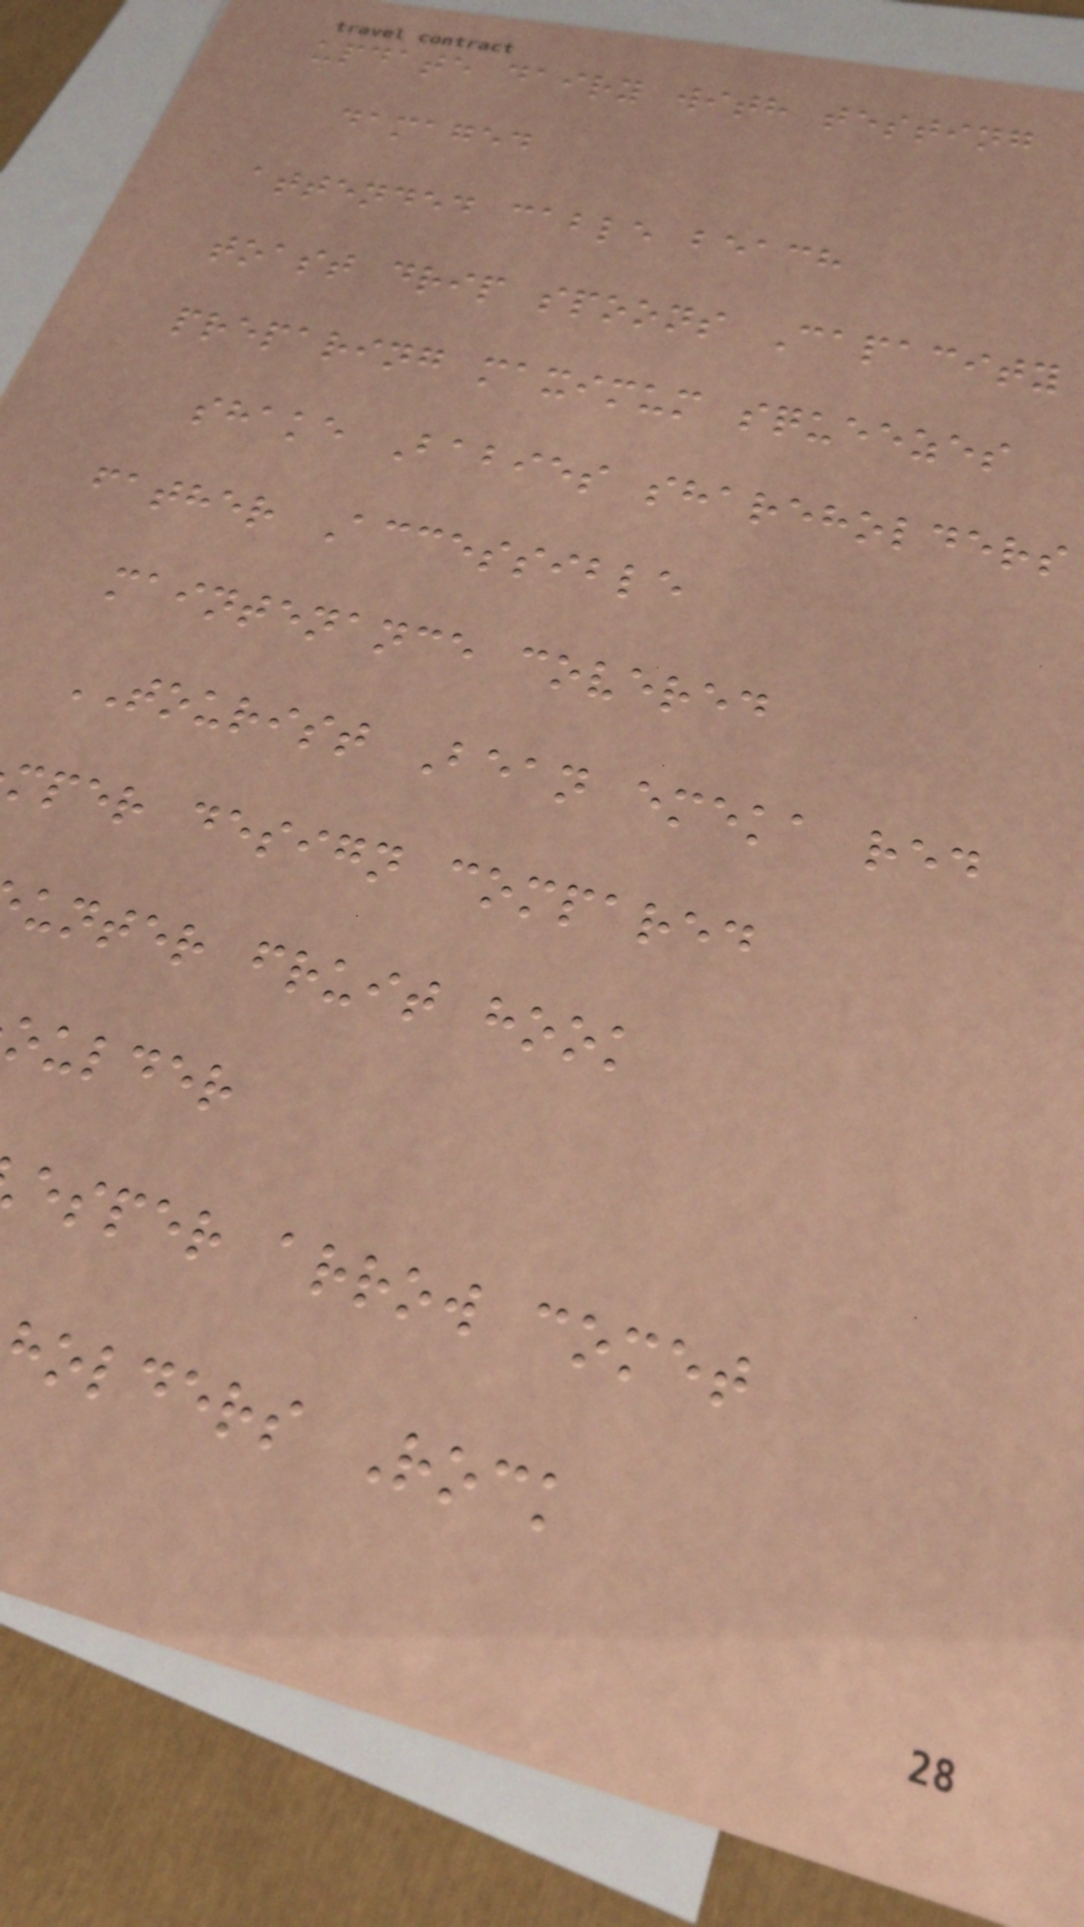update dairy with testing
damaged
attended cable beach
toast drip spoons Capacity
preparing maximum squeezes
shake Babies shareholders
father Accessible
maintenance covered
TOURIST Bean emeka red
mper design compared
unter fruit hook
oulder
esper arrow comet
holders Rock
